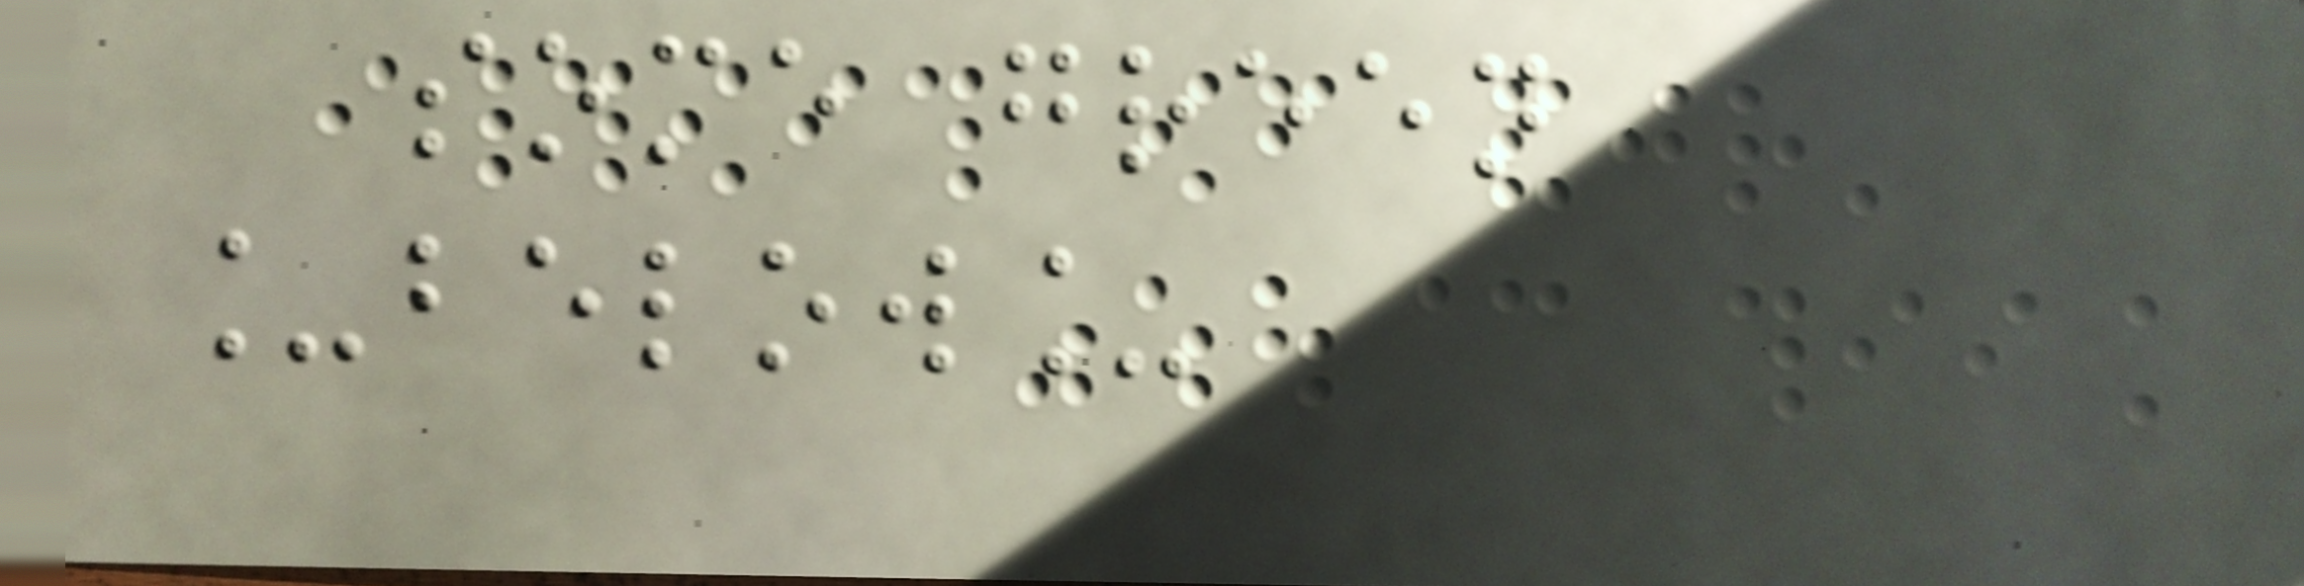some green
_below_
